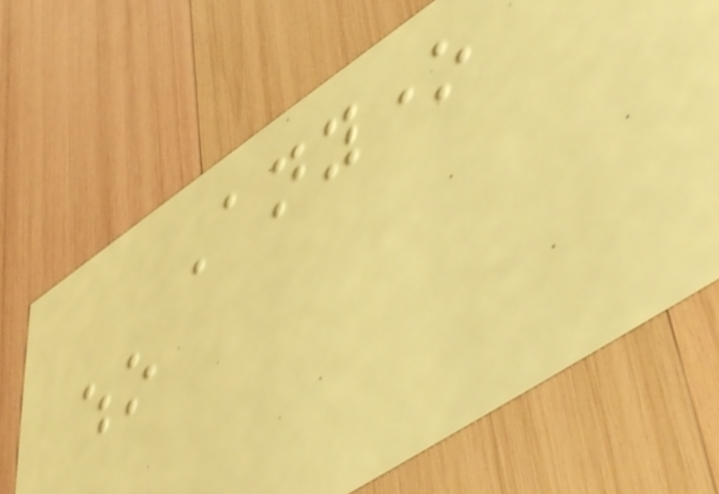Anyone
who
